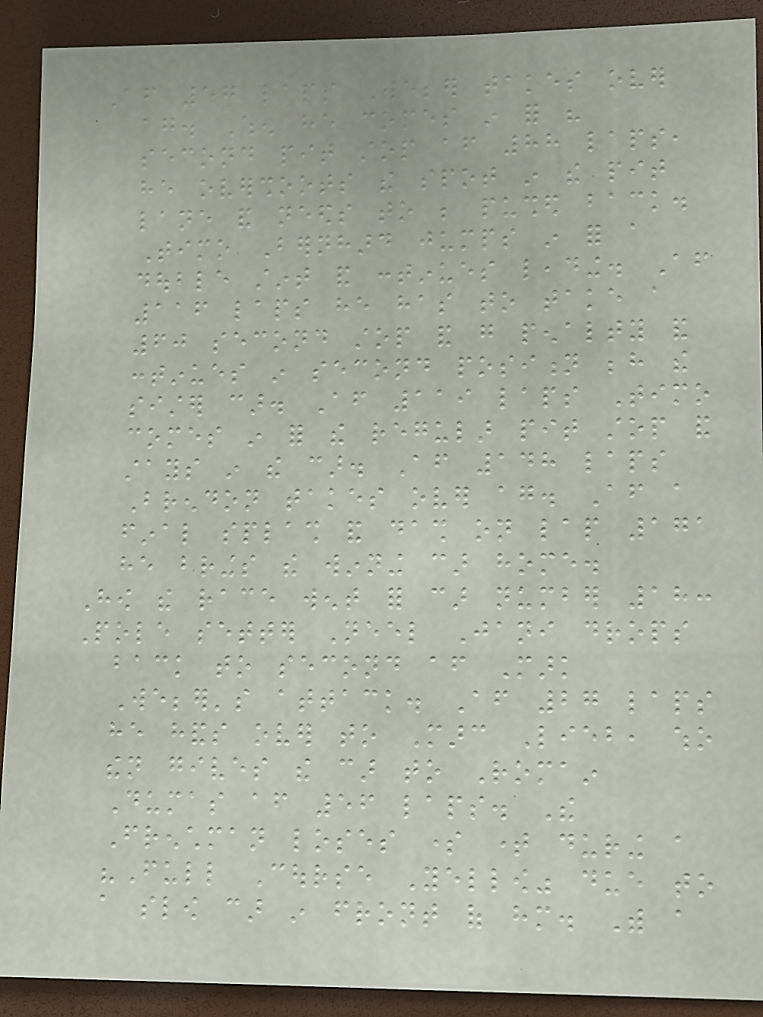After 57 laps Webber takes over
again. When he comes in for his
second pit stop after 88 laps,
he overshoots the spot in the pit
lane and needs to be pushed back.
Timo Bernhard jumps in for a
double stint and continues leading. After
116 laps he has to take a
60 second stop and go penalty and
continues in second position behind the
sister car. After 119 laps Timo
comes in for the regular pit stop and
stays in the car. After 148 laps
Brendon takes over again. After a
final splash and dash on lap 171
he brings the winning car home.
How the race went for car number 18:
Pole setter Neel Jani drops
back to second after Mark
Webber's attack. After 27 laps
he hands over to Marc Lieb, who
then gives the car to Romain
Dumas after 56 laps. The
Frenchman loses some time during a
"Full Course Yellow" due to
a slow car in front of him. With a
